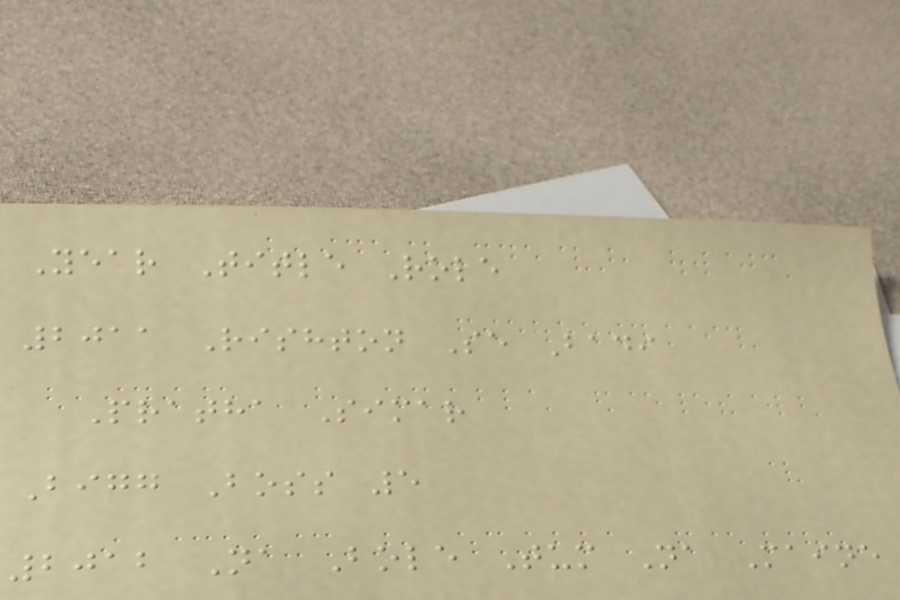Year Title Role
2011 Rishton Se Badi
Pratha Simar
Bigg Boss 5
2012 Na Bole Tum Na Maine
